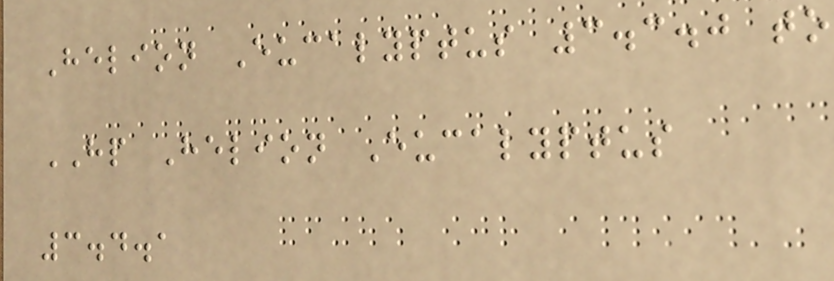Helion Eucalyptus 3.3.0 to
HP Helion Eucalyptus
3.4.1
